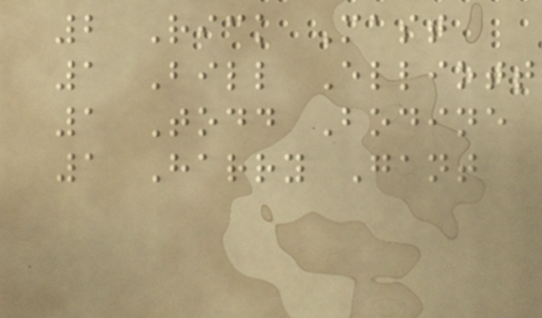2 Rick Mast
1 Bill Elliott
1 Todd Bodine
1 Harry Gant
